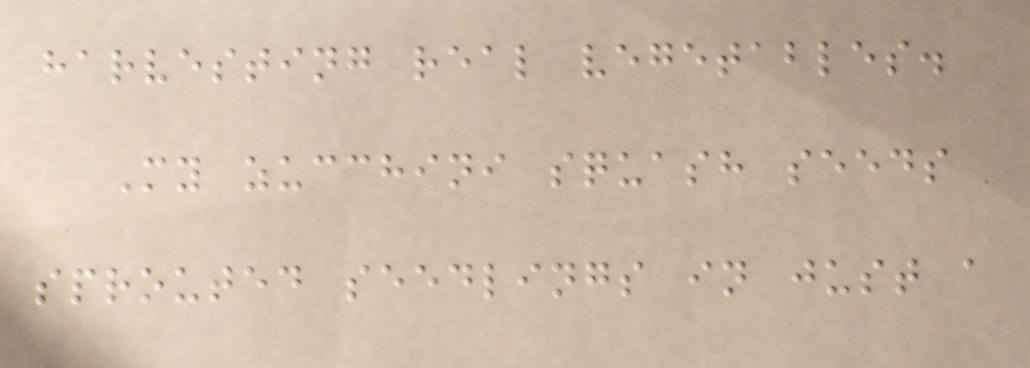harvesting real vegetables.
My zucchini squash seeds
sprouted seedlings in just a
